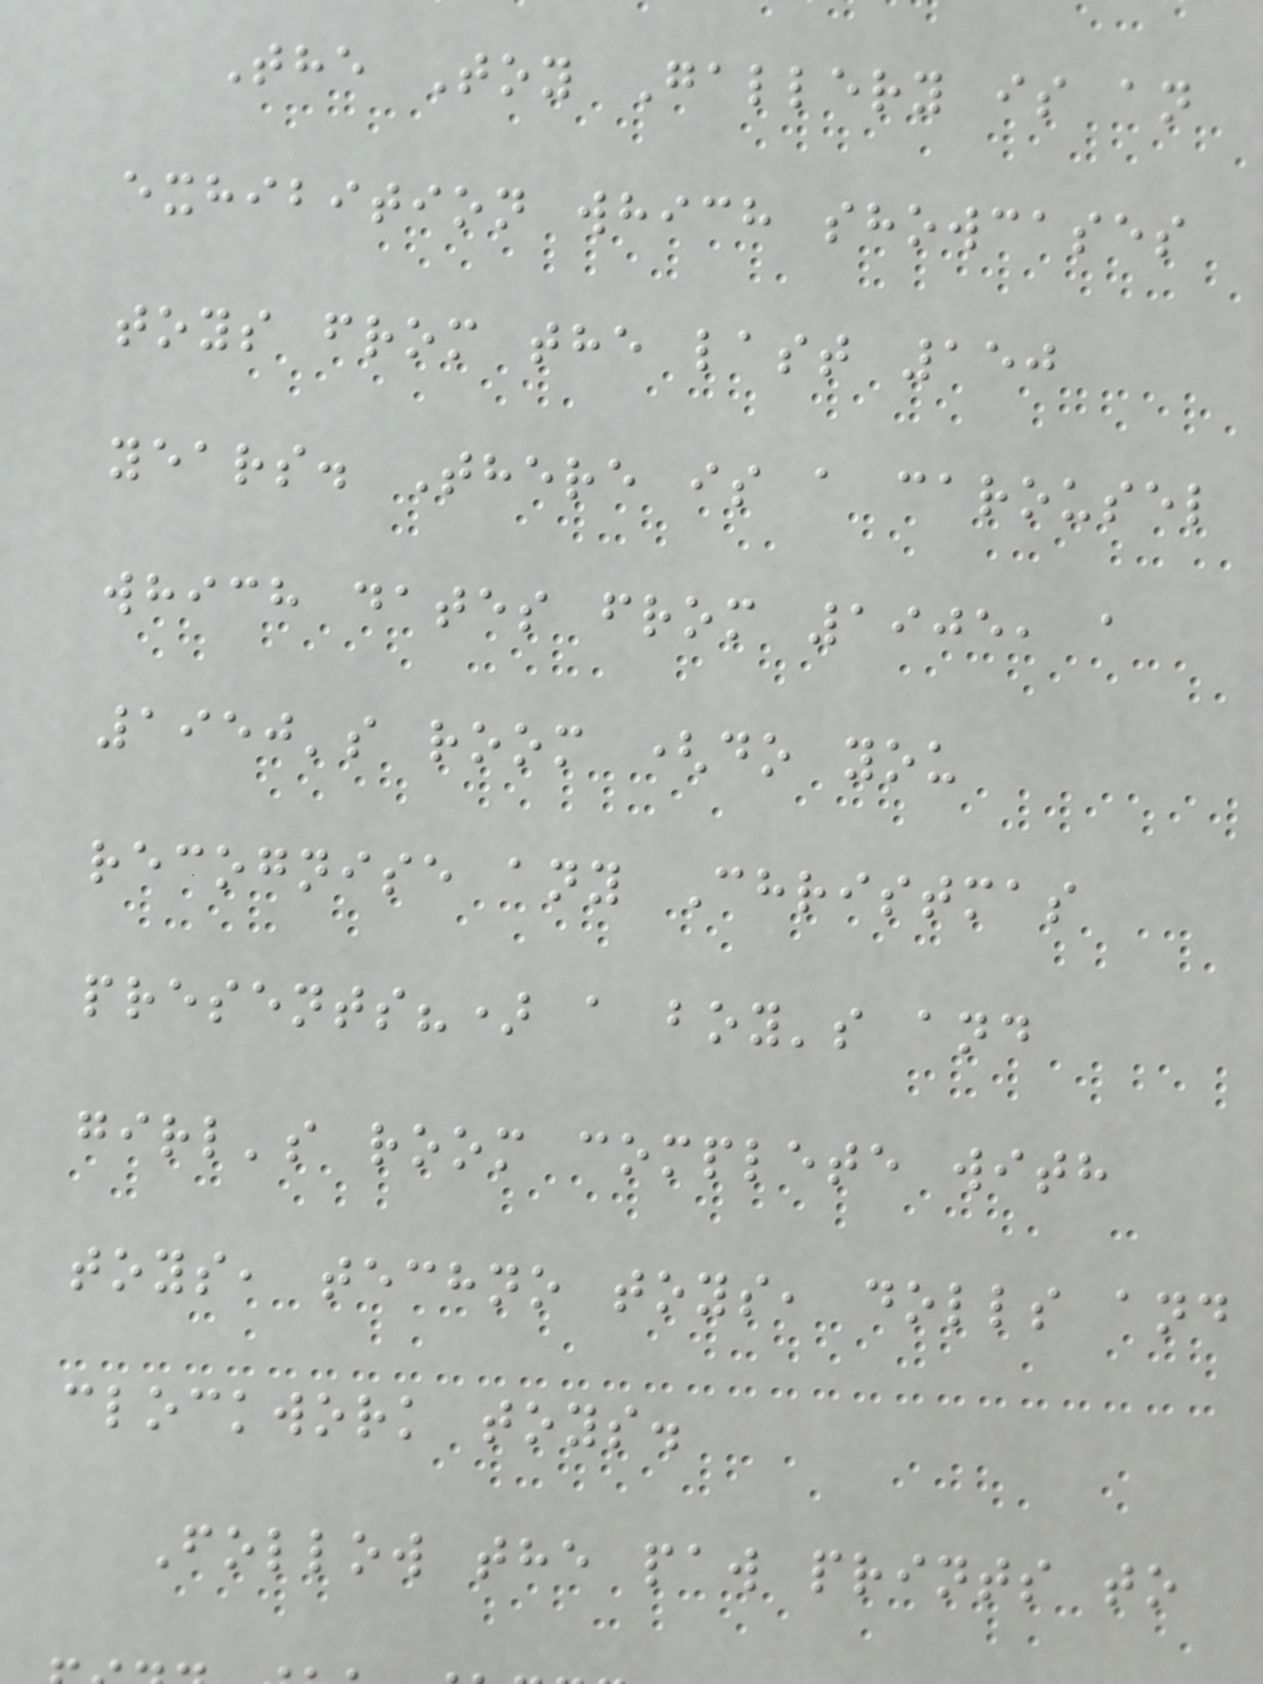The Toy Gallery is an
exhibition which showcases
toys from the last 150
years. There is a carousel
which dates from 1905, a
1950's room (do you
recognise any Christmas
presents?) a boy's and
girl's room complete with
toys, techno toys, dolls and
clockwork toys.
Follow the paw prints to
